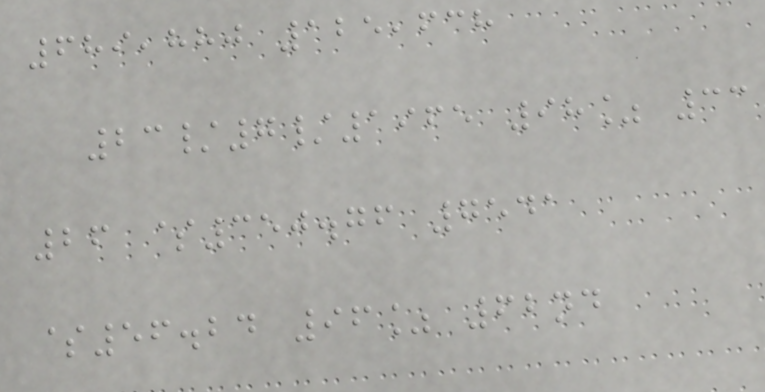689,880 125,638
23/7/1965 98% 33
26 $350.76 7541
$56.24 96% 62nd
